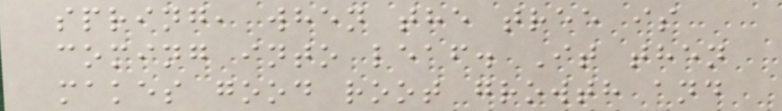spring, when the tree is
coming into leaf. It then
makes good root growth and
